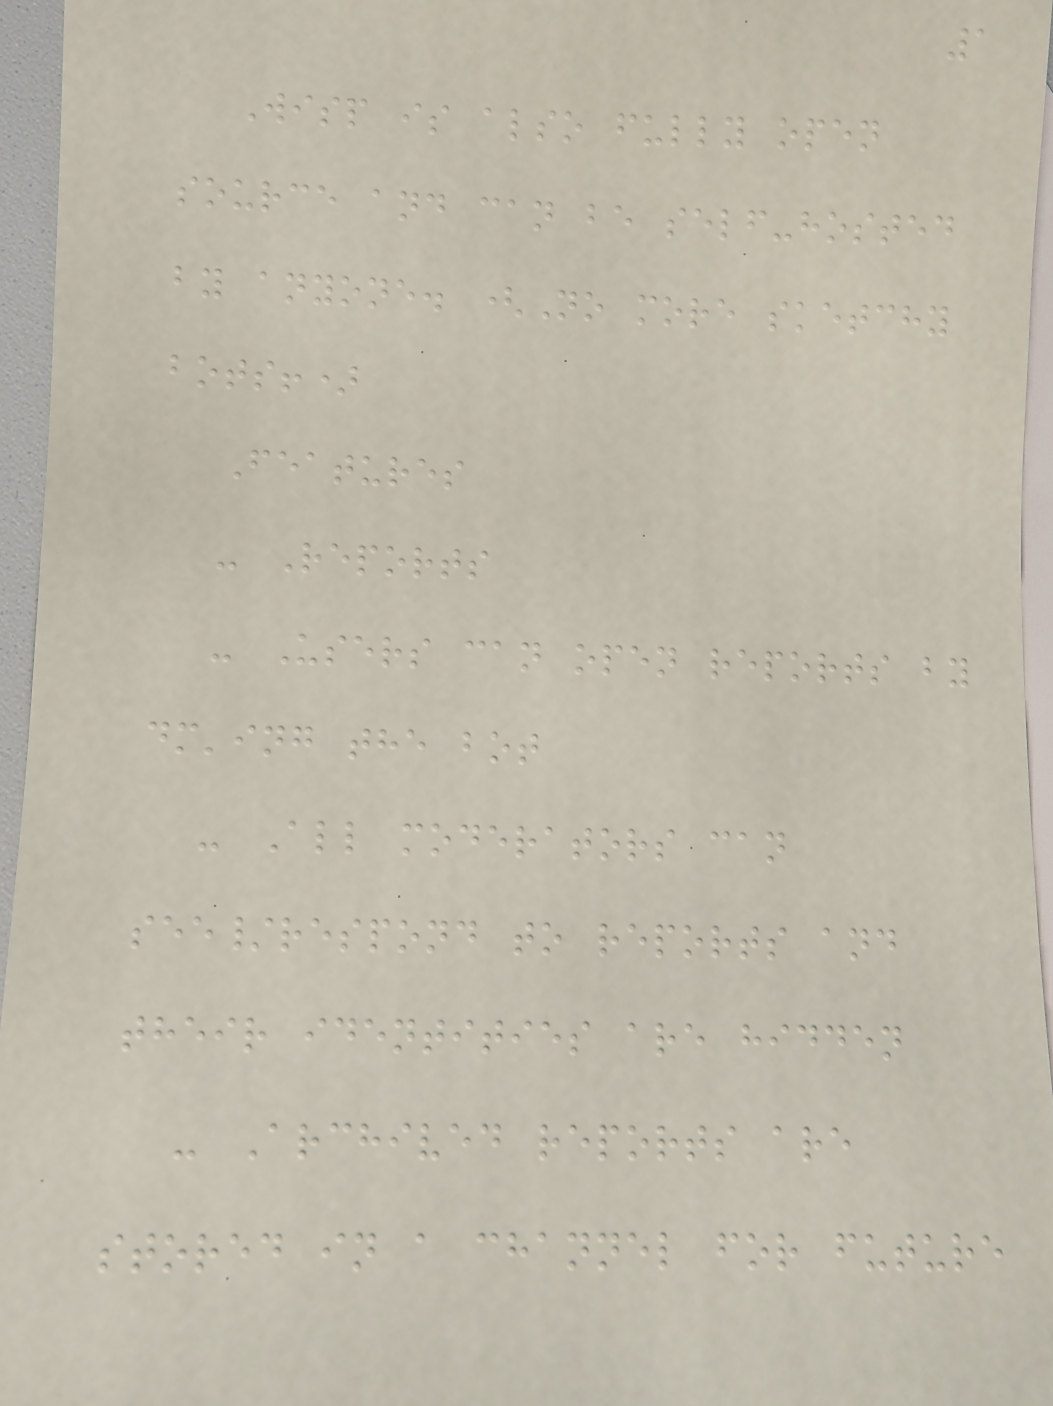1
Wisp is also fully open
source and can be self-hosted
by anyone. (No more sketchy
bots!)
Features
- Reports
- Users can open reports by
dm'ing the bot
- All moderators can
see/respond to reports and
their identities are hidden
- Archived reports are
stored in a channel for future
